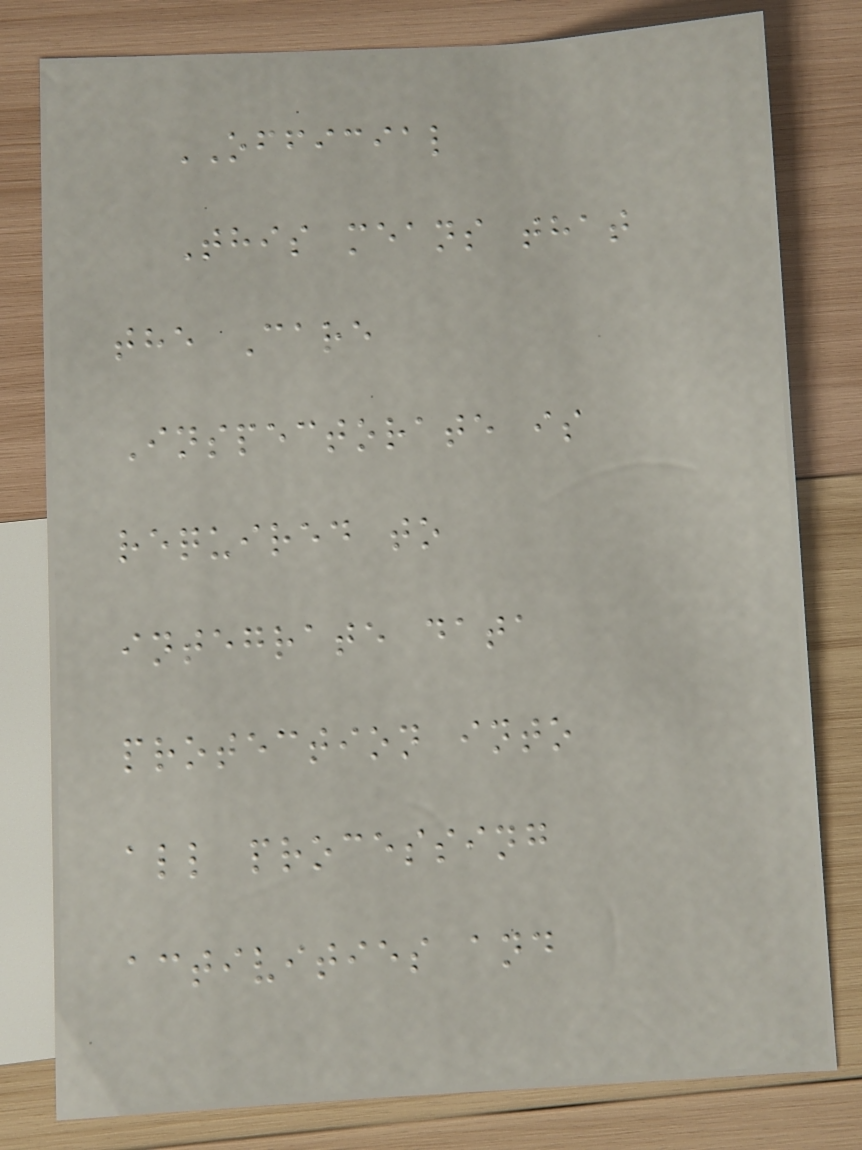OFFICIAL
This means that
the Care
Inspectorate is
required to
integrate data
protection into
all processing
activities and
